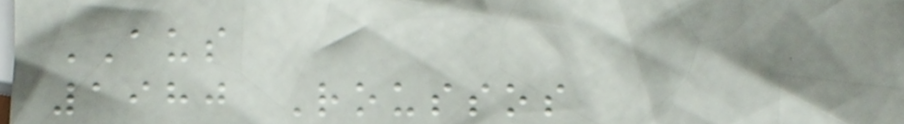AUS
1980 Roussos
